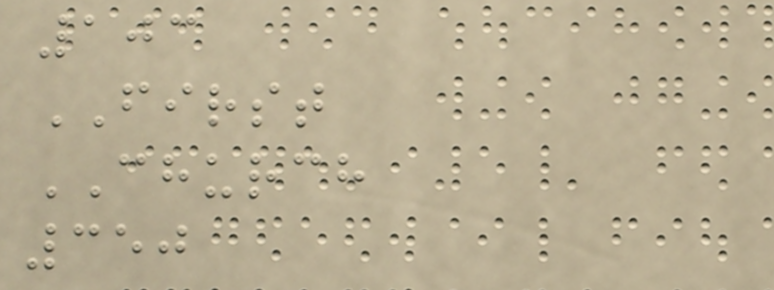103
FIRST
CHURCH
350
